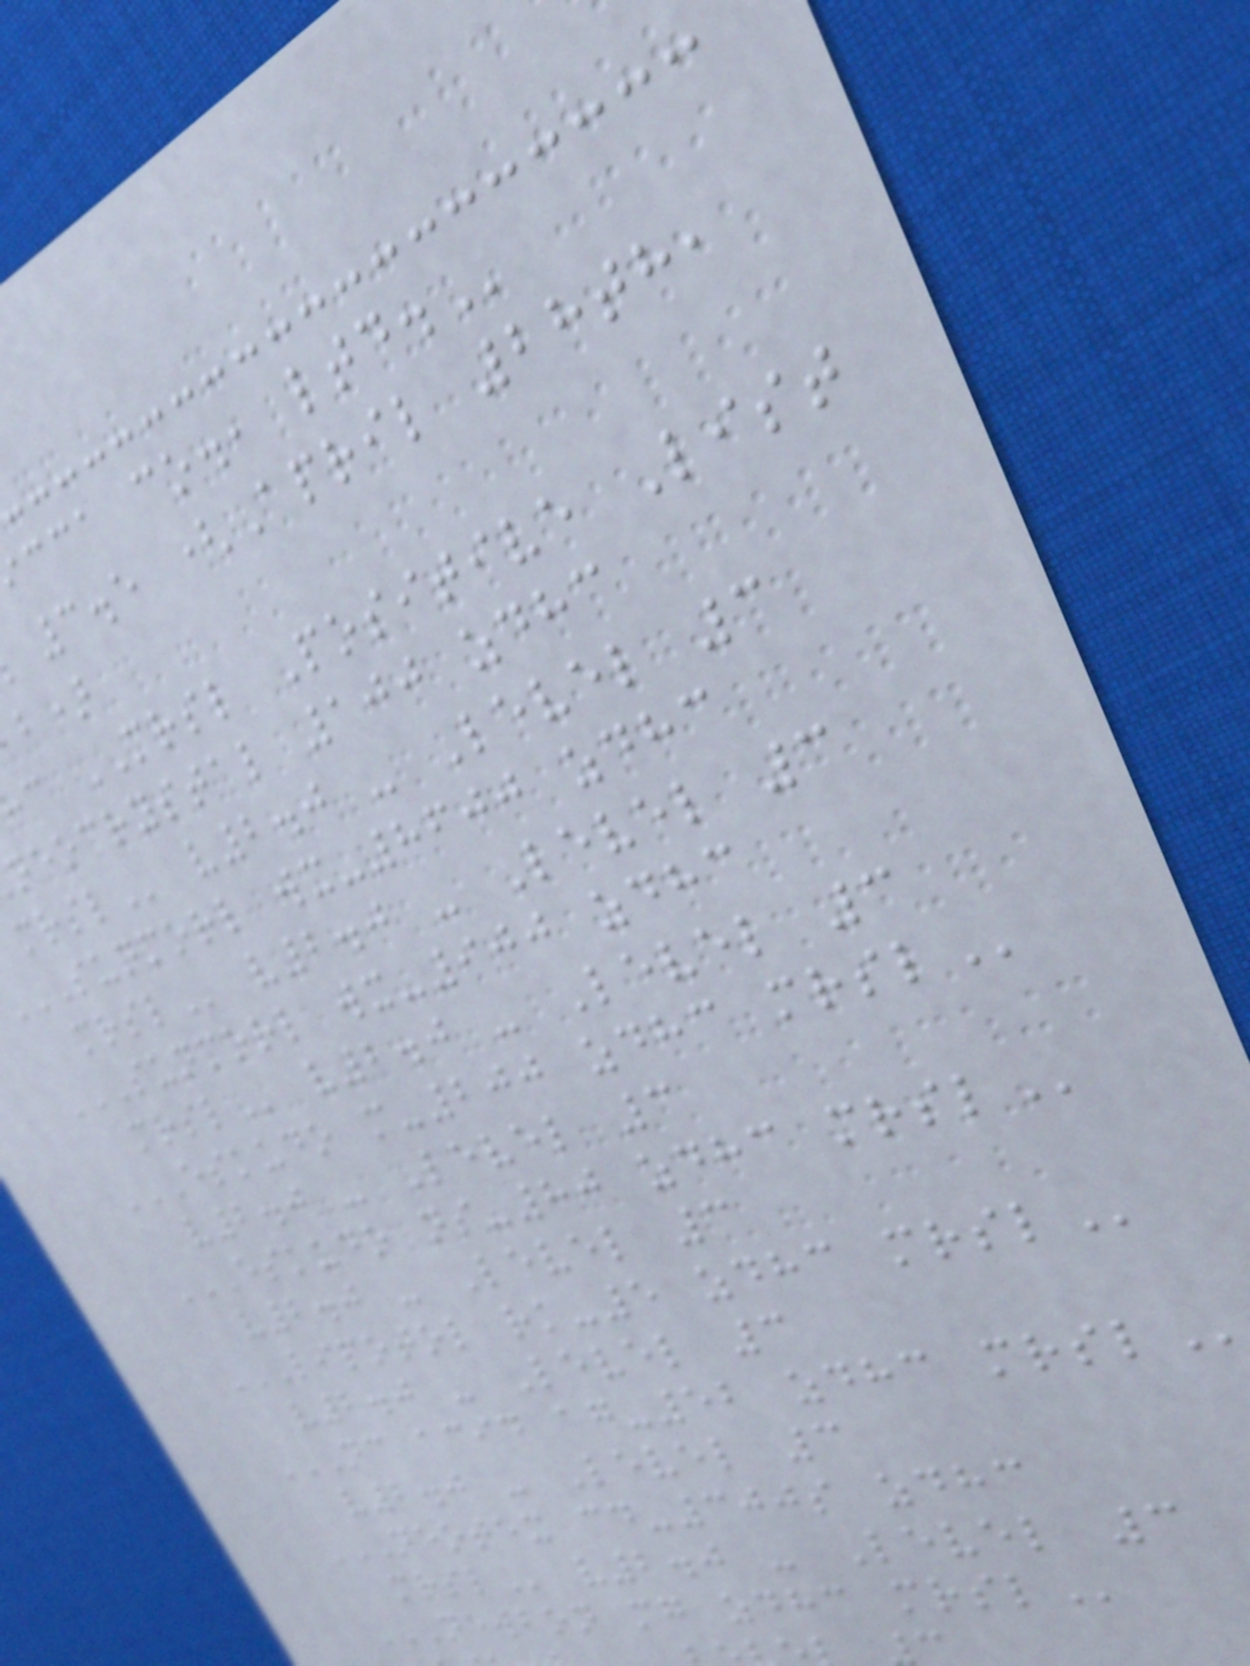cca co.,
3.5 (April 28th,
c MRSL Positive List
neocrystal 100 zdhc
v2.0 - Level 3
SUNMORL wx-8600 zdhc
v2.0 - Level 3
SUNMORL WX-900 ZDHC
v2.0 - Level 3
ESKUDO M-200 ZDHC MRSL
v2.0 - Level 3
ESKUDO NS-80 ZDHC MRSL
v2.0 - Level 3
LIPOTOL RK-5 ZDHC MRSL
v2.0 - Level 3
v2.0 - Level 3
NEOTEX CD-300S ZDHC
v2.0 - Level 3
NEWBON MG ZDHC MRSL
